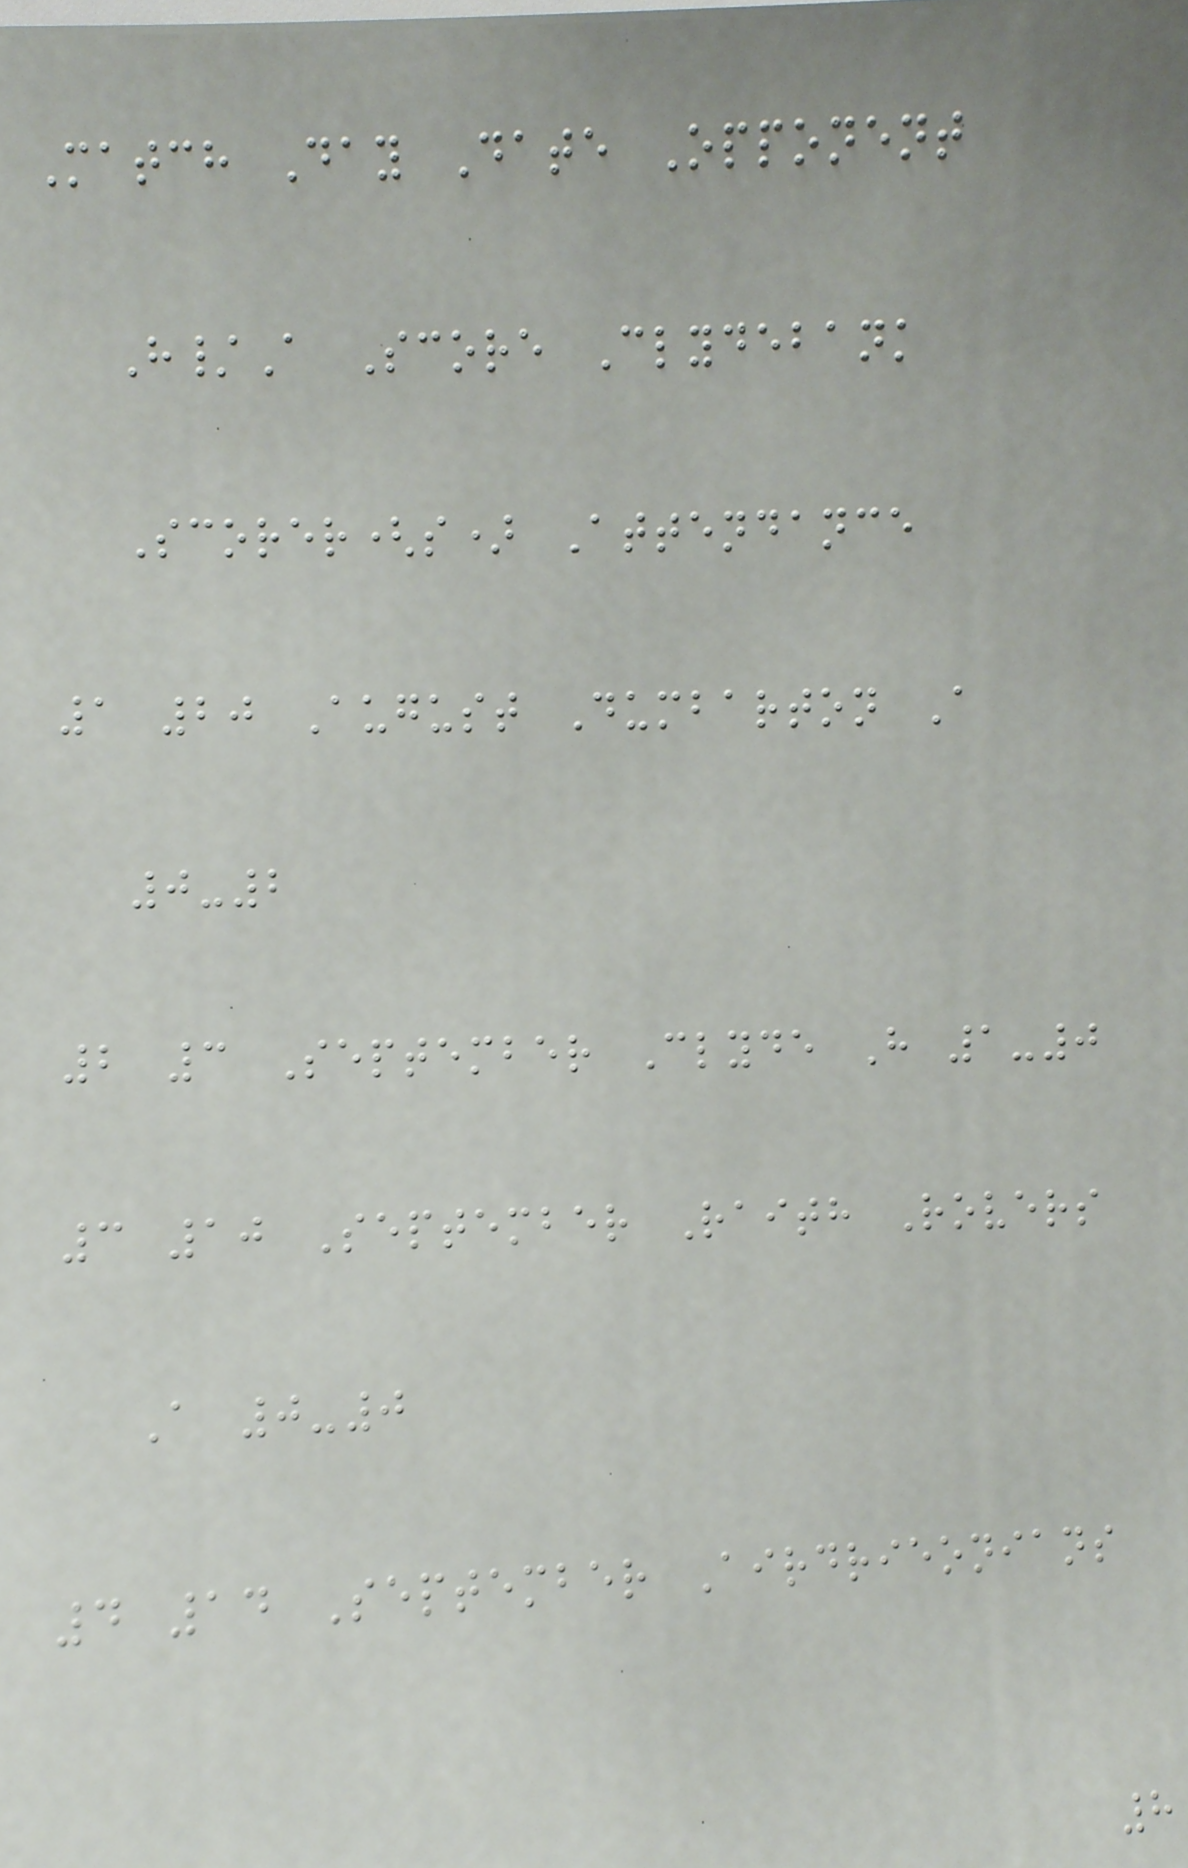Match Day Date Opponent
H/A Score Clydebank
Scorer(s) Attendance
1 20 August Dumbarton A
0-2
2 3 September Clyde H 1-0
3 10 September Raith Rovers
A 0-0
4 14 September Airdrieonians
8
